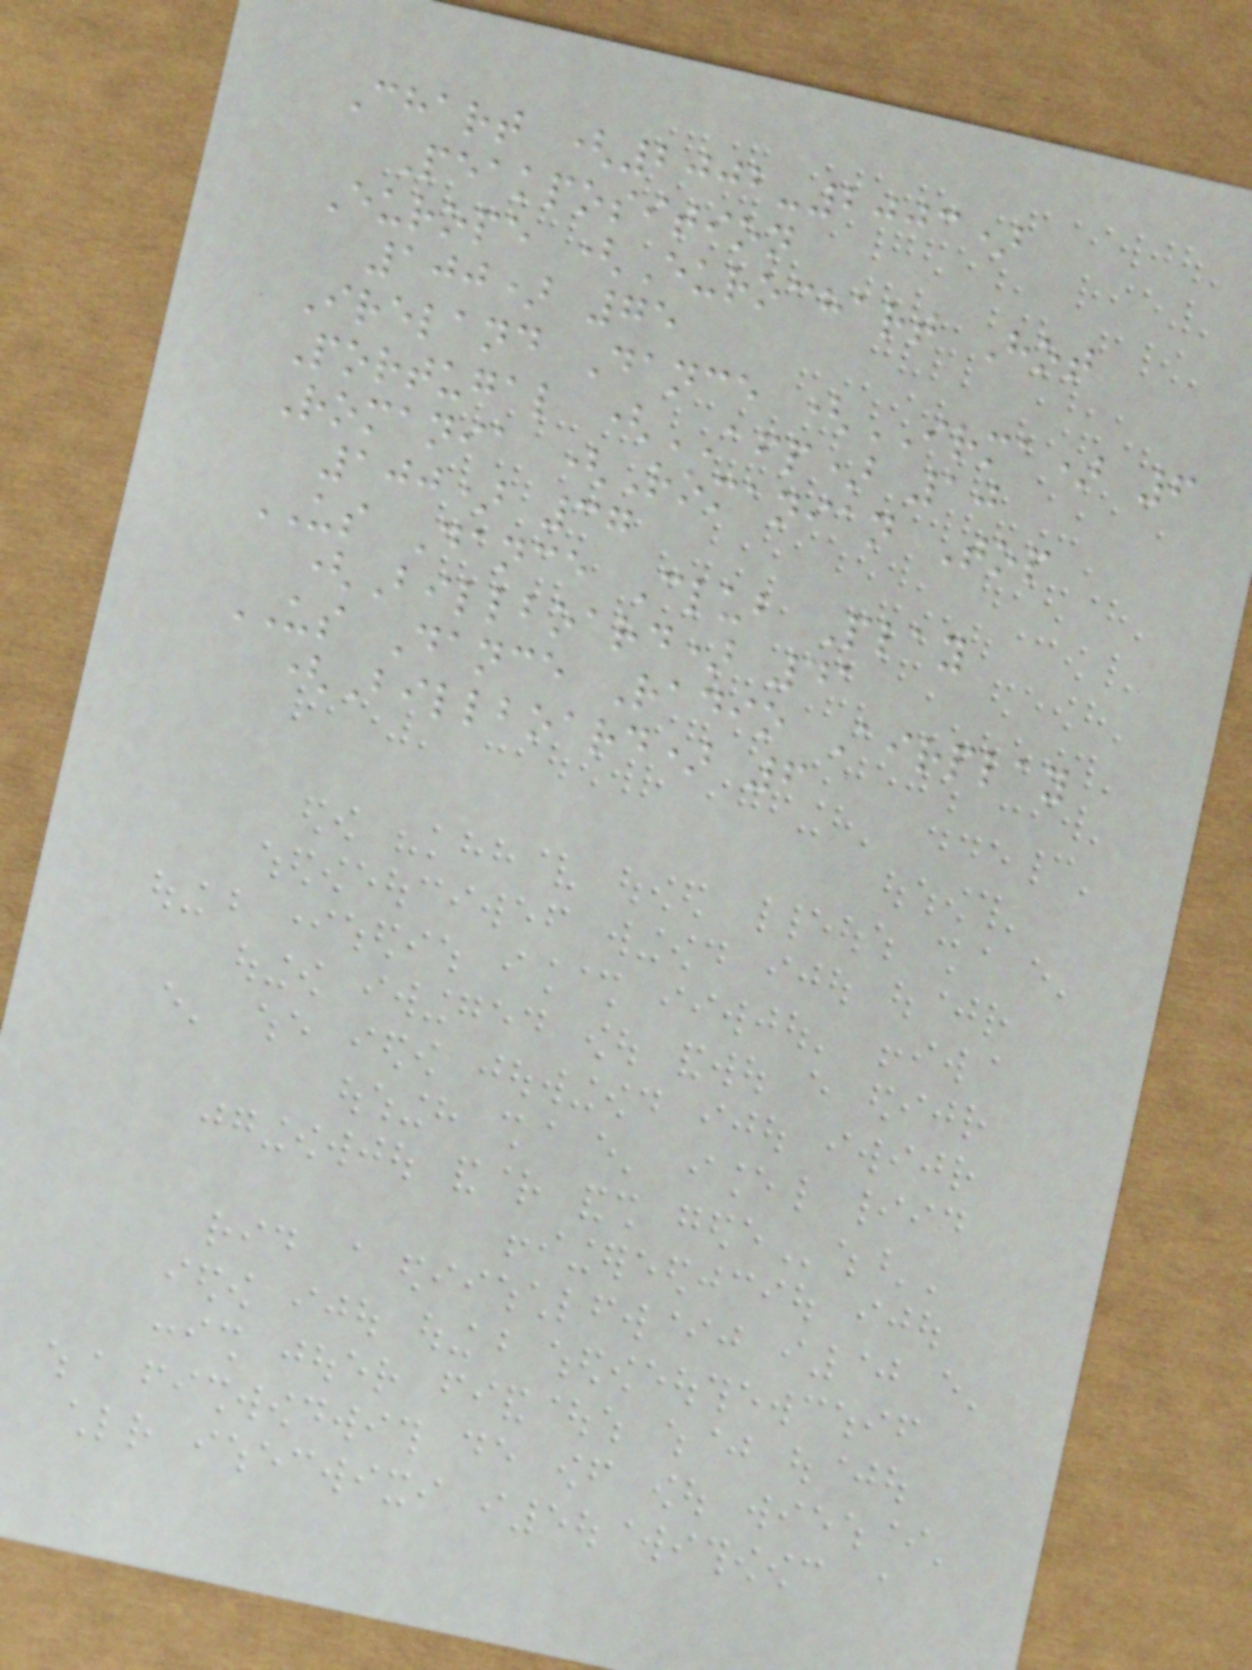Chart (2002-2003)
Peakposition
Europe (Eurochart Hot
100) 75
Ireland Dance (IRMA) 6
Portugal (AFP) 10
Romania (Romanian Top
100) 37
US Dance Club Play
(Billboard) 41
US Dance Radio Airplay
(Billboard) 6
